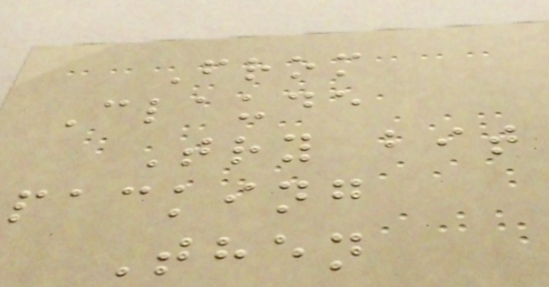From
Claude
Try bit
packing
Then
